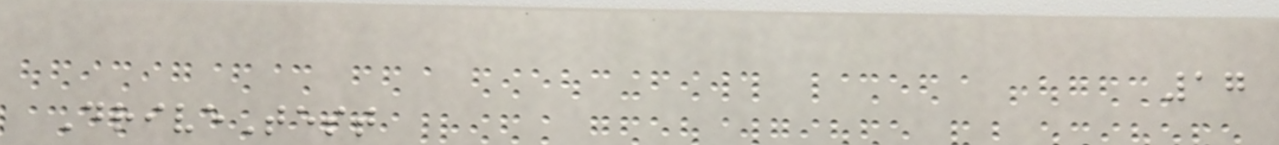17
DriveTest
